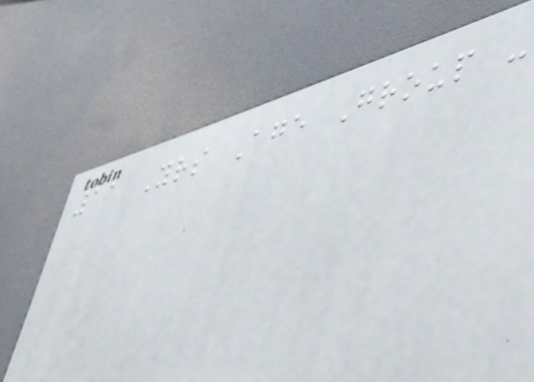11 Yrs Age Group -
